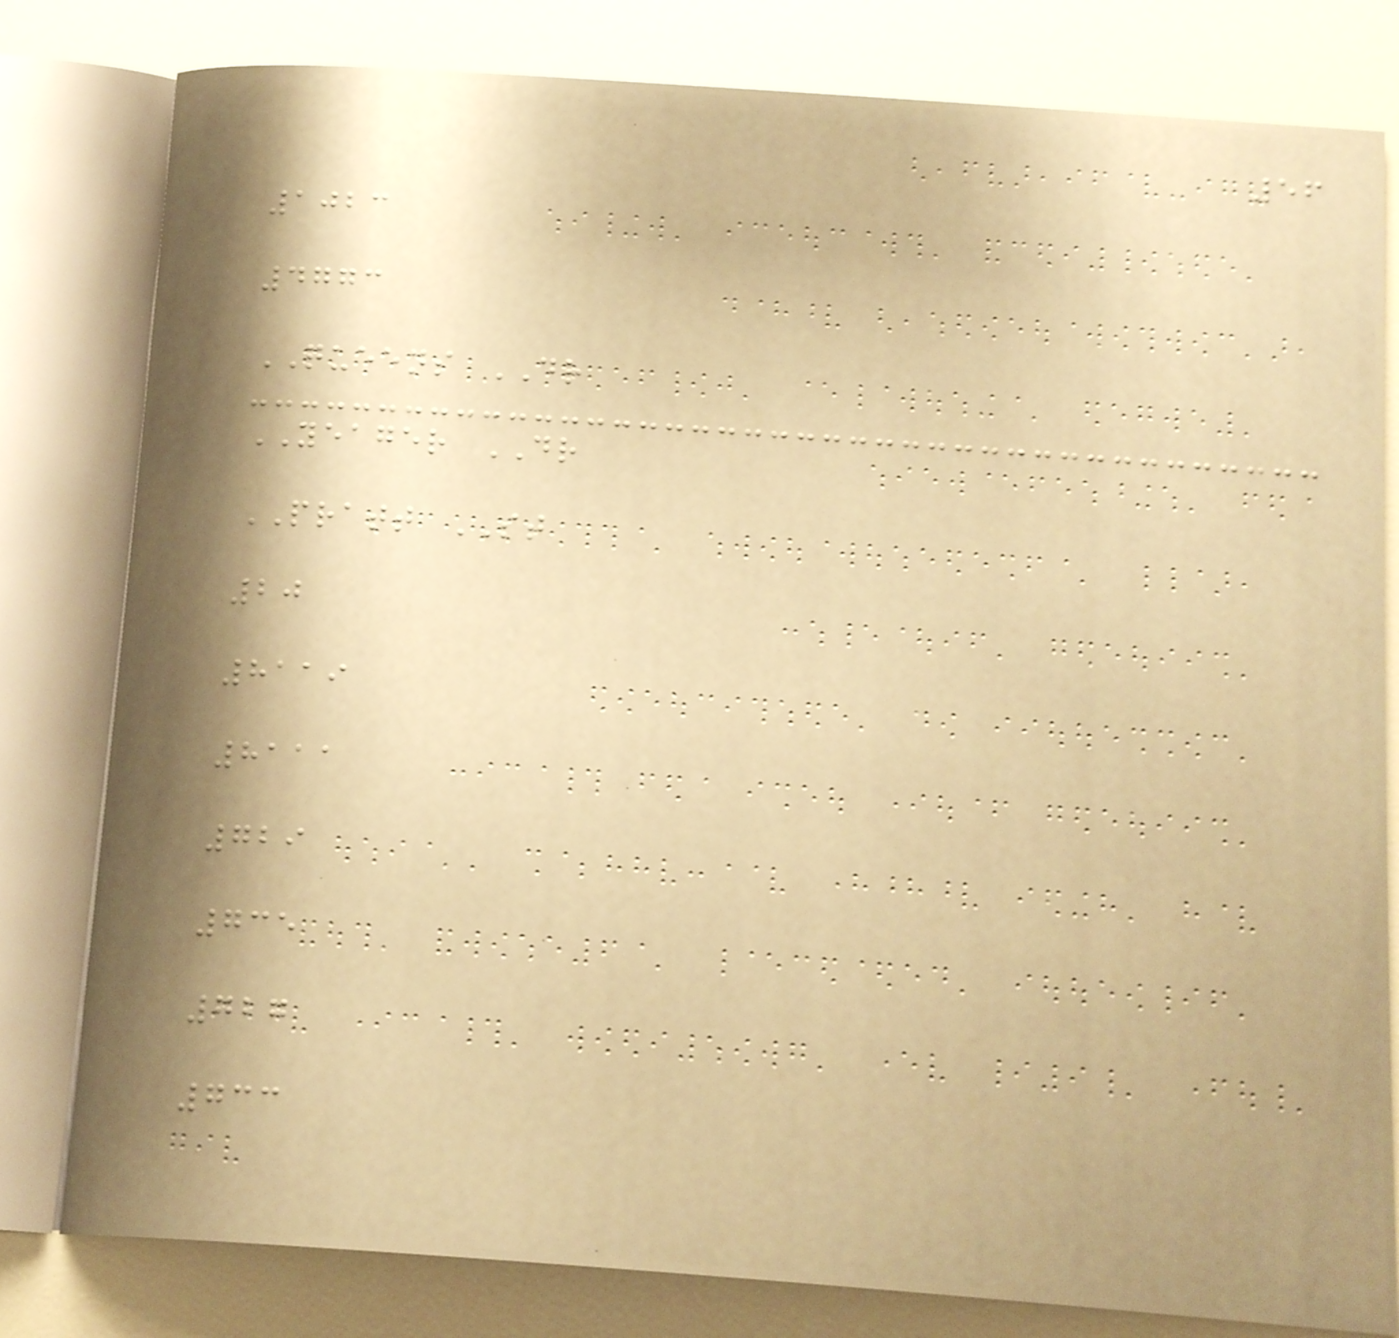56
1023
4773
QUEENS DR
YEAGER DR
PRATT ST
20
8119
8111
729
735
727
733
